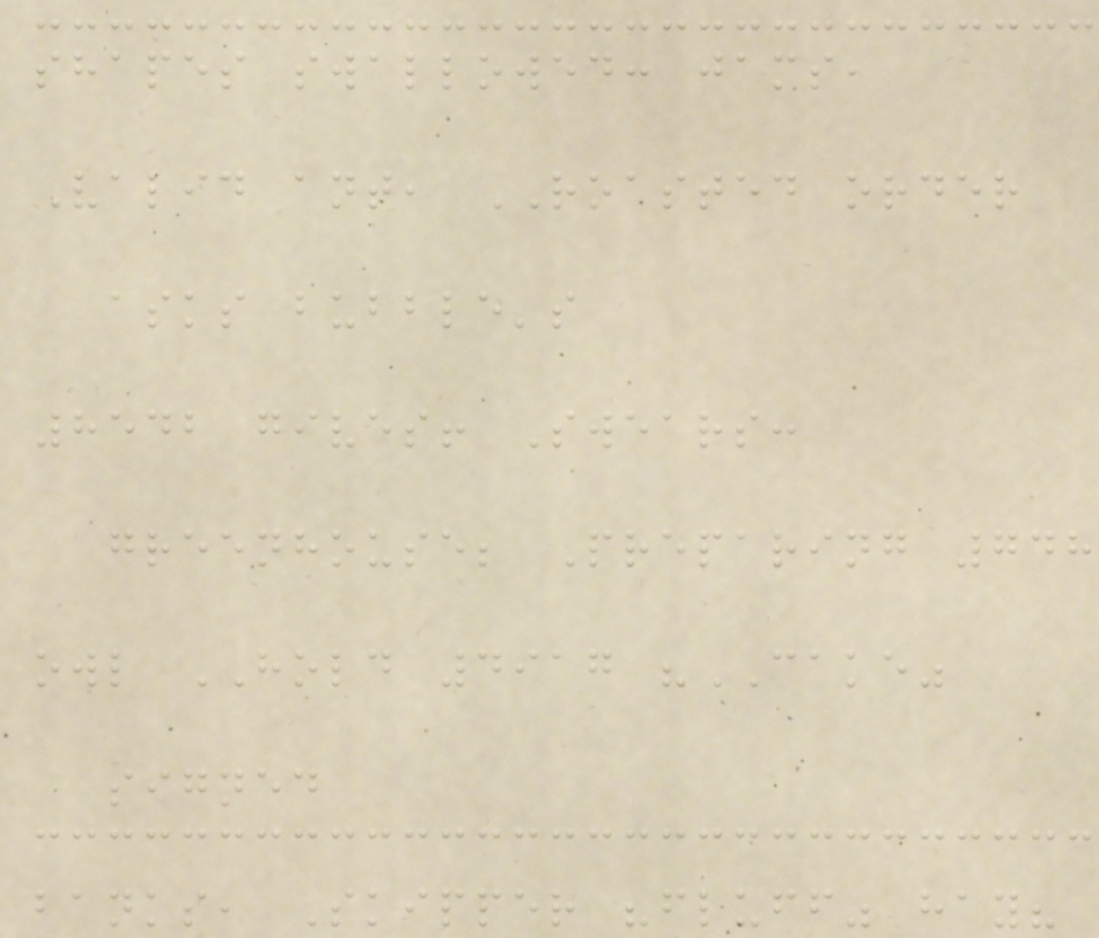shapes swallowed: jams,
Valid ant, ROASTED order
asks bubble's
8542 gives! Swears:
greenhouse; Preparing 748
owl HOLD 4917 "CAKE"
signed
banks, Skipper "fluff" hay?
